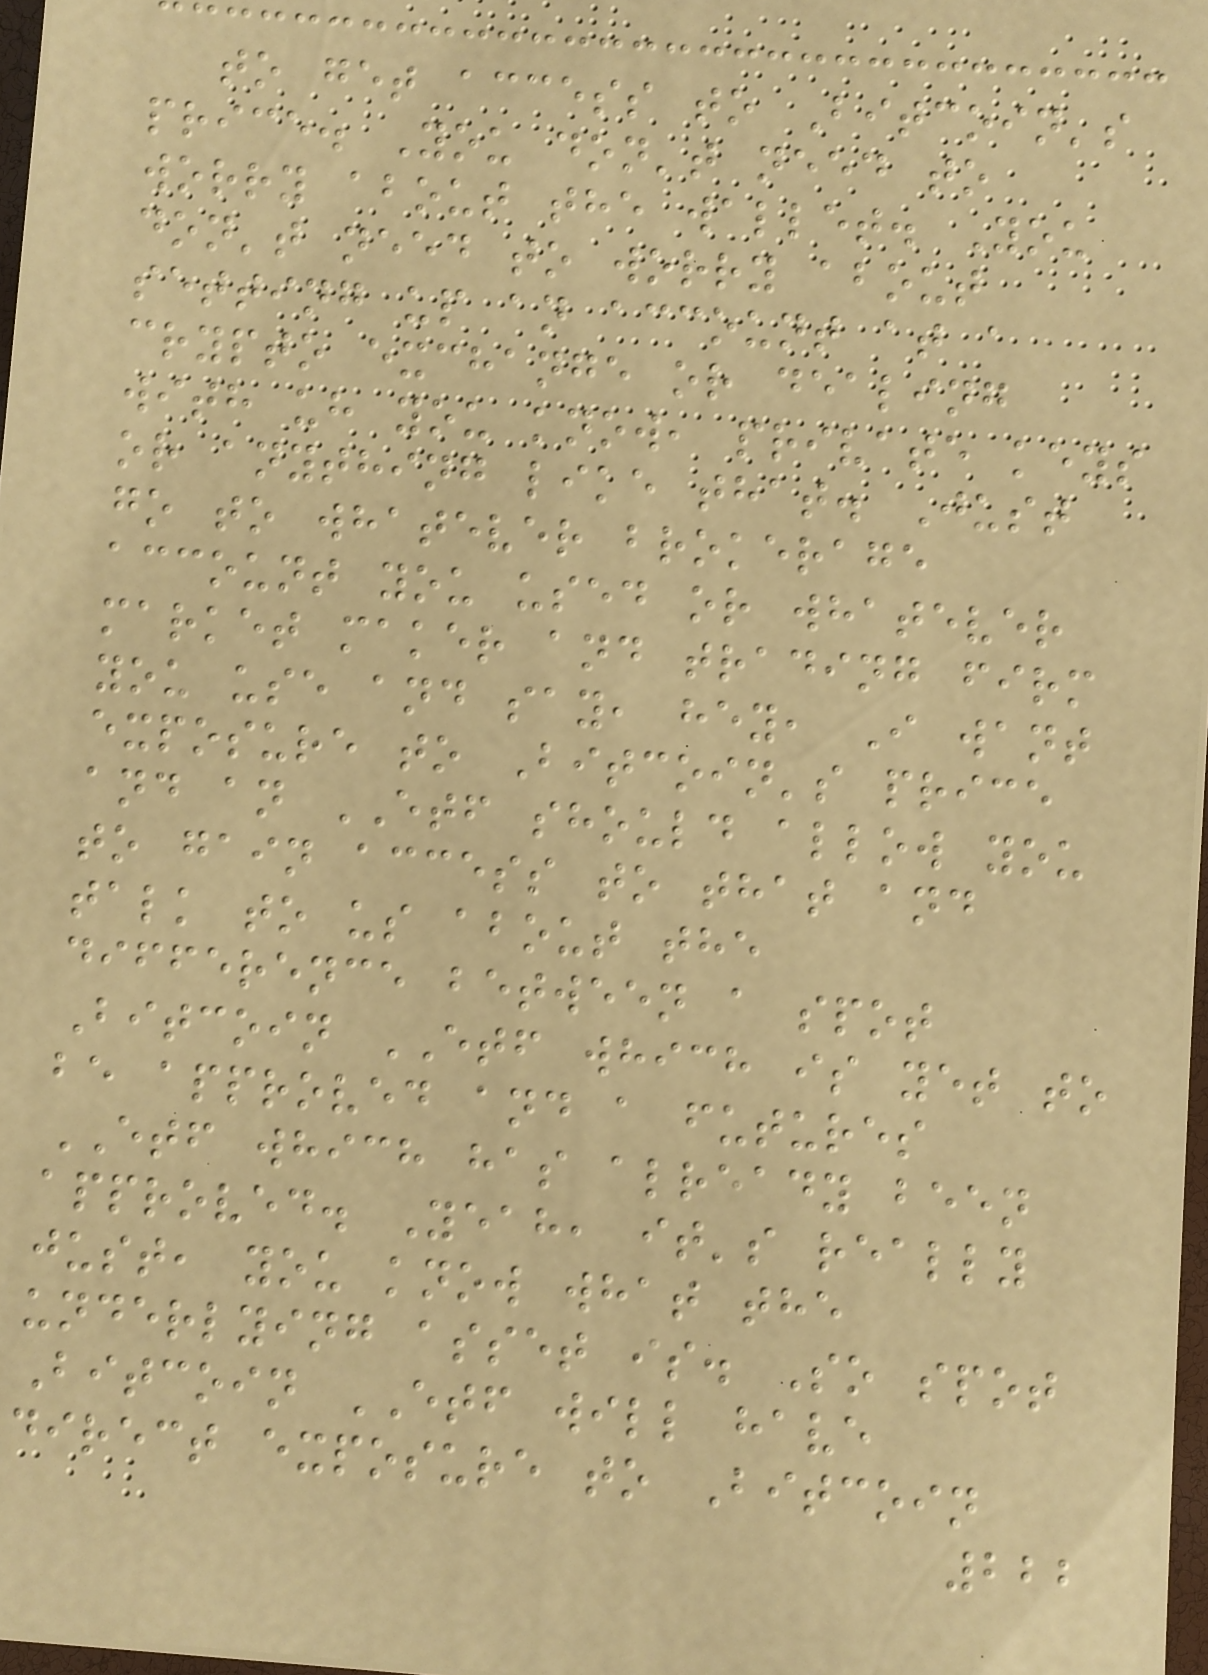to get access to Bitcoin's
price. You don't need to
worry about the wallet. You
don't need to worry about
setting up an account at a
crypto exchange or dealing
with uh you know, private keys
or anything like that. Just
go to whatever brokerage
account you used or whatever
market maker and trading firm
you use and say, hey, I want
exposure to Bitcoin's price
and an ETF should allow you
to gain access to that and
talk to us about the
difference between a spot
Bitcoin ETF which is yet to
be approved and a futures
ETF which has already been
approved. Yeah, it's really
just, you know what the
underlying asset is. So spot
Bitcoin ETF will have
direct exposure to Bitcoin
222
